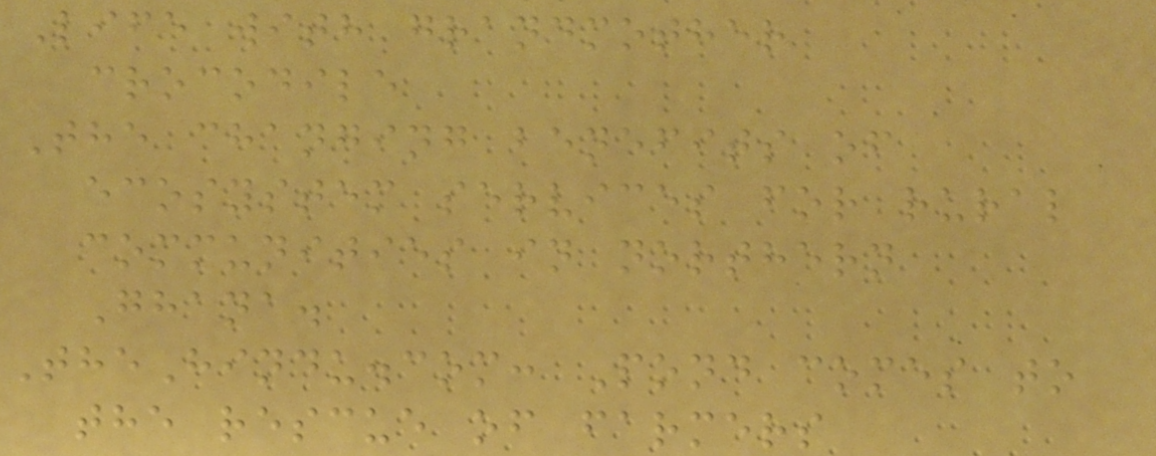Life with grandmother
crocodile
The changing benefits of
ecosystem services for rural
communities in northern
Ghana.
TheHindu.com: Pond comes to
the rescue of farmers
